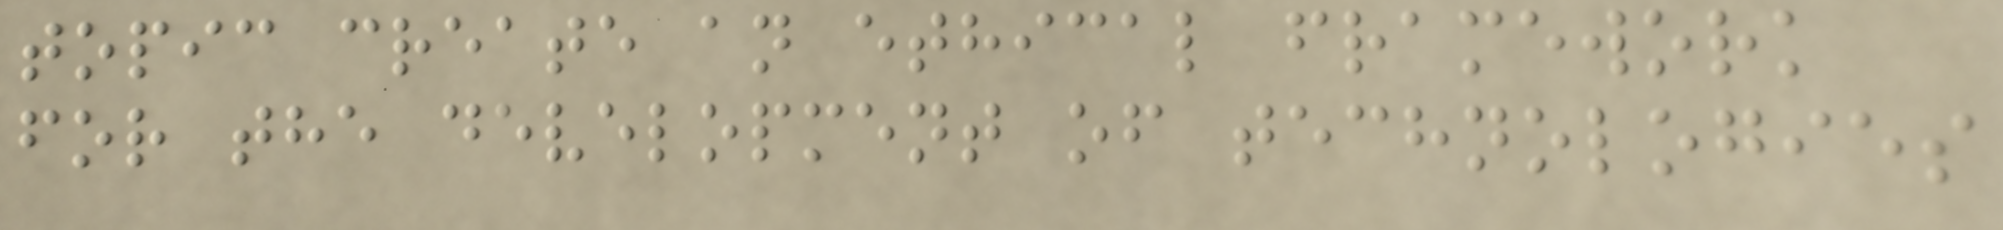topic create an ethical framework
for the development of technologies
